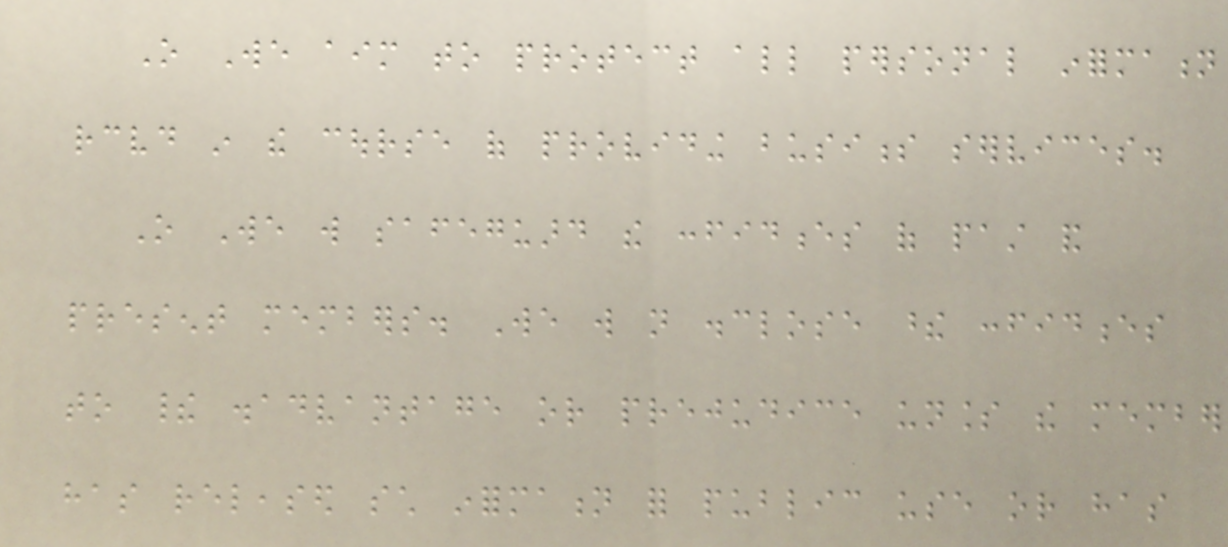O We aim to protect all personal information
received in the course of providing business services.
O We will safeguard the confidences of past and
present members. We will not disclose these confidences
to their disadvantage or prejudice unless the member
has released such information for public use or has
